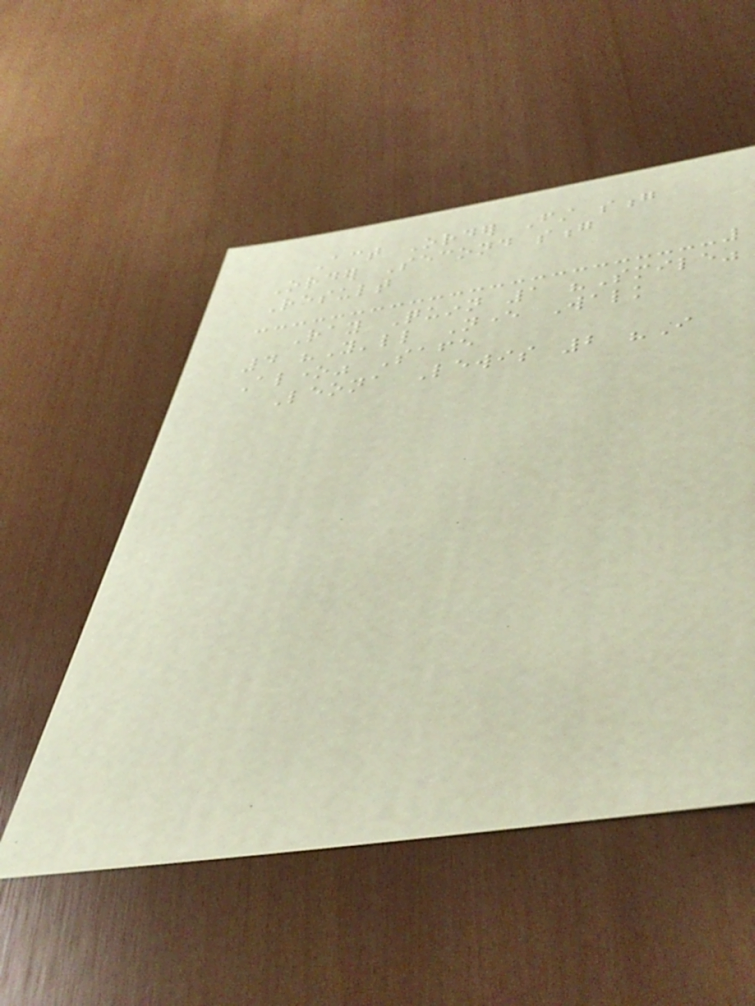Act Order First song
Order Second song
Result
Ray Quinn 1 "Smile"
4 "You'll Never Walk
Alone" Safe
Leona Lewis 2 "I
